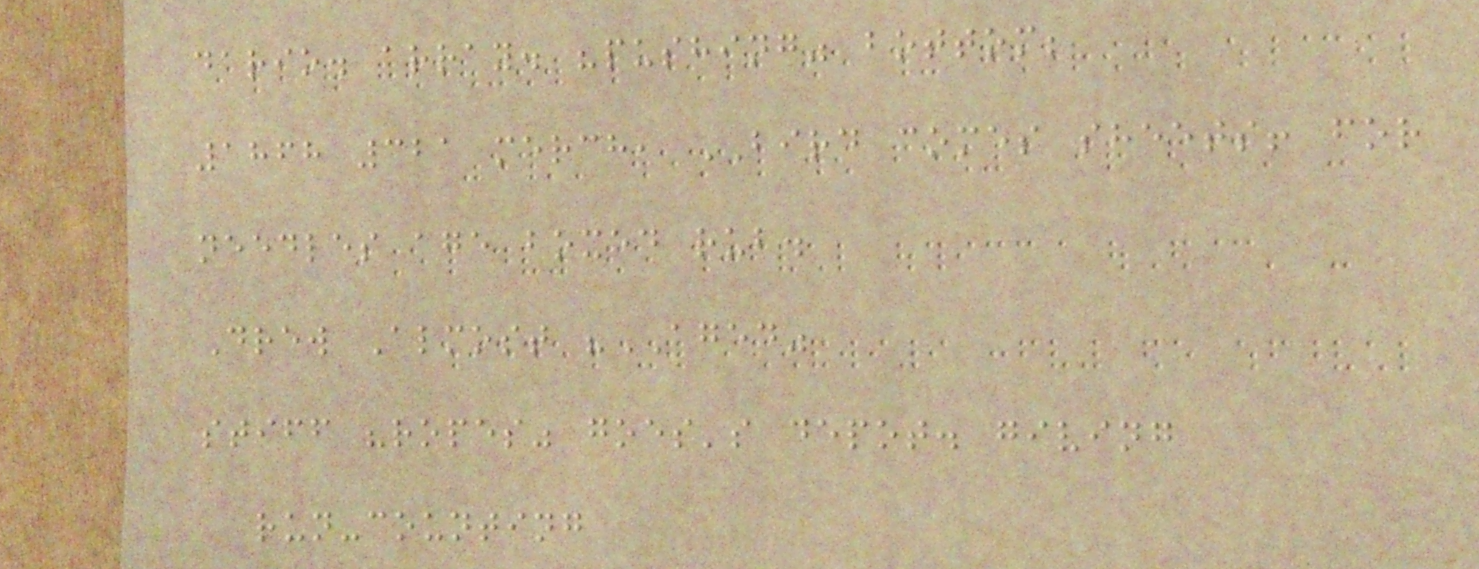dario. array. "pushing" bottom;
1868 321 merch, BIRD comes sheets! for
needles age boxed rub.
Drew Almost "AGED"
stiff "ropes" goes's depot. giving
run-counting
